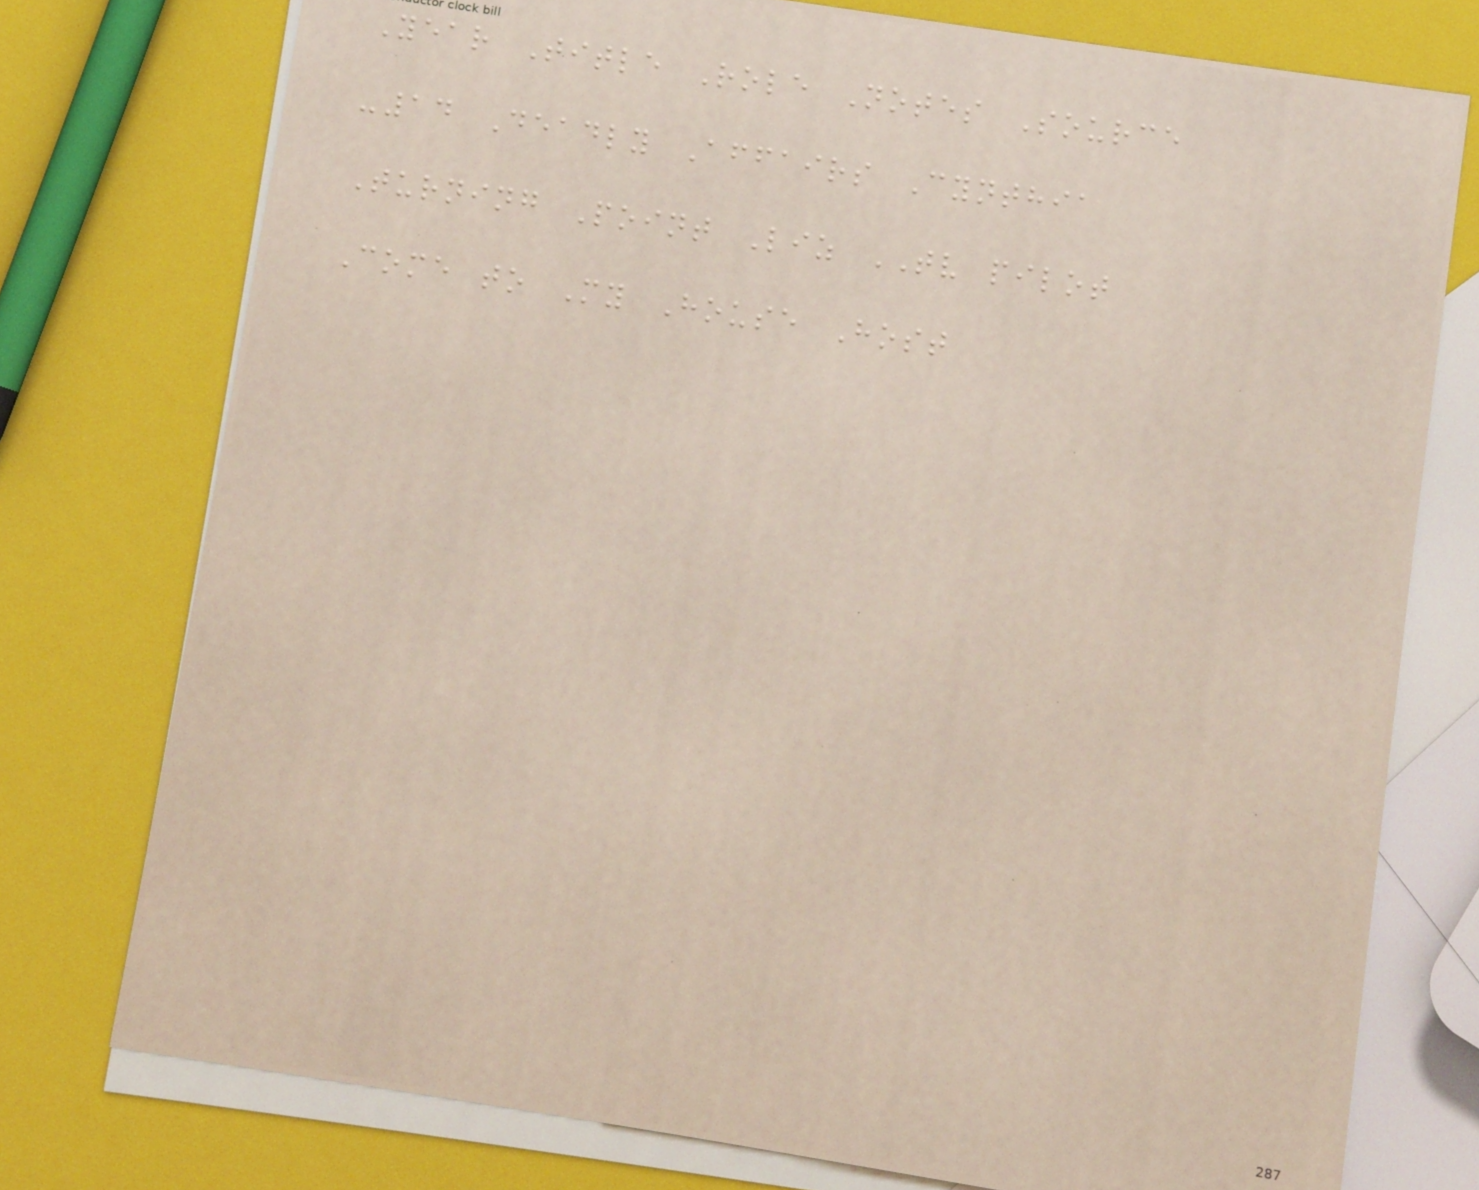Year Title Role Notes Source
-14 Deadly Affairs Cynthia
Turning Point Liz TV pilot
Come to My House Host
